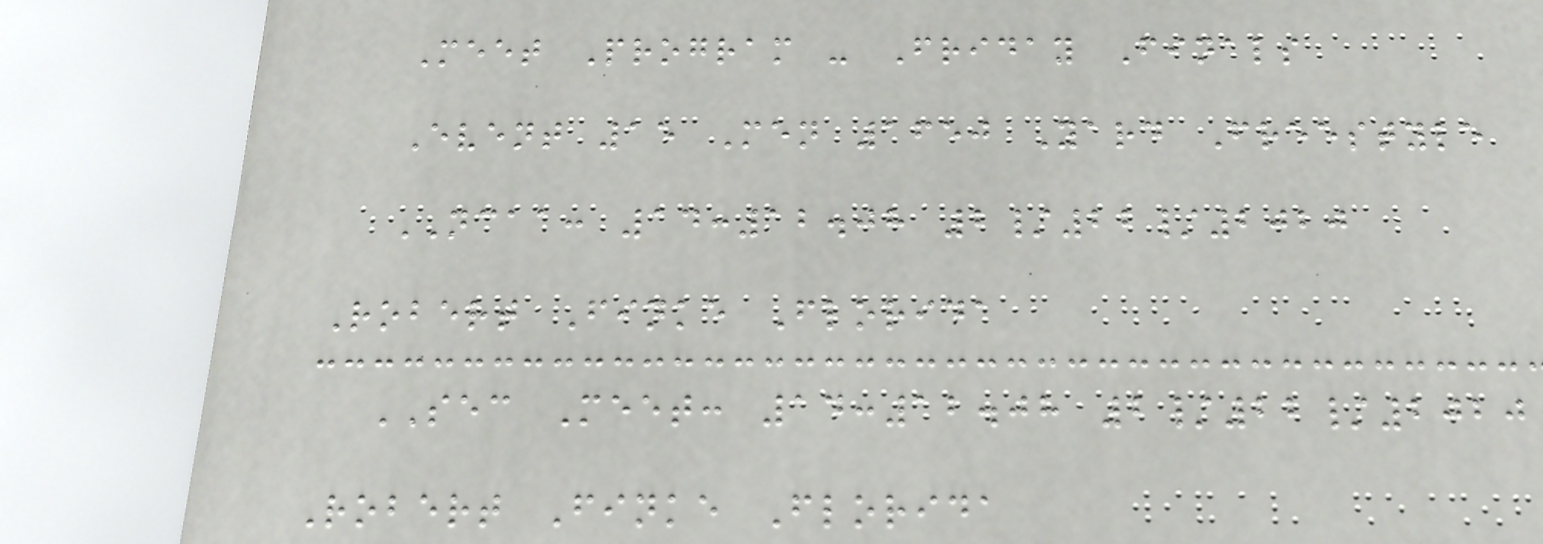Meet Program - Friday Finals
Event 15 Men 1650 Yard Freestyle
NCAA: 14:12.08 2/22/2020
Robert Finke Florida
SEC Meet: 14:12.08 2/22/2020
Robert Finke Florida
